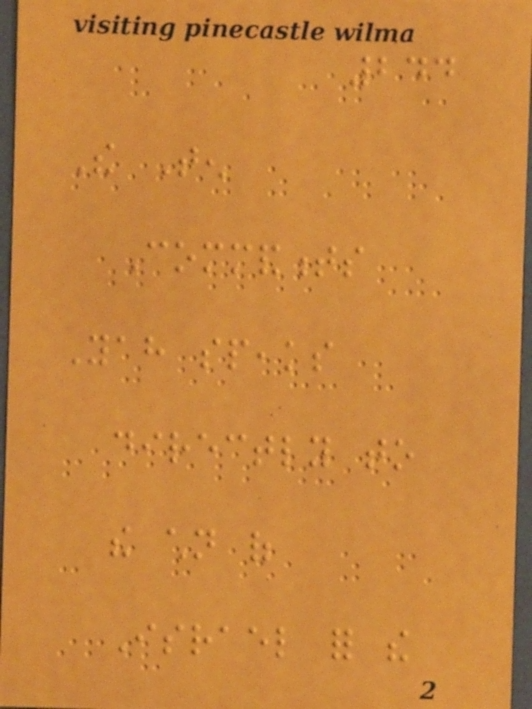244
The Ten
Commandments
Yah speaks
directly to
the children of
Israel for the
